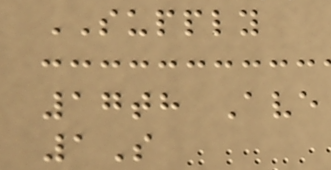SUPPLY
17th Ave
1S
